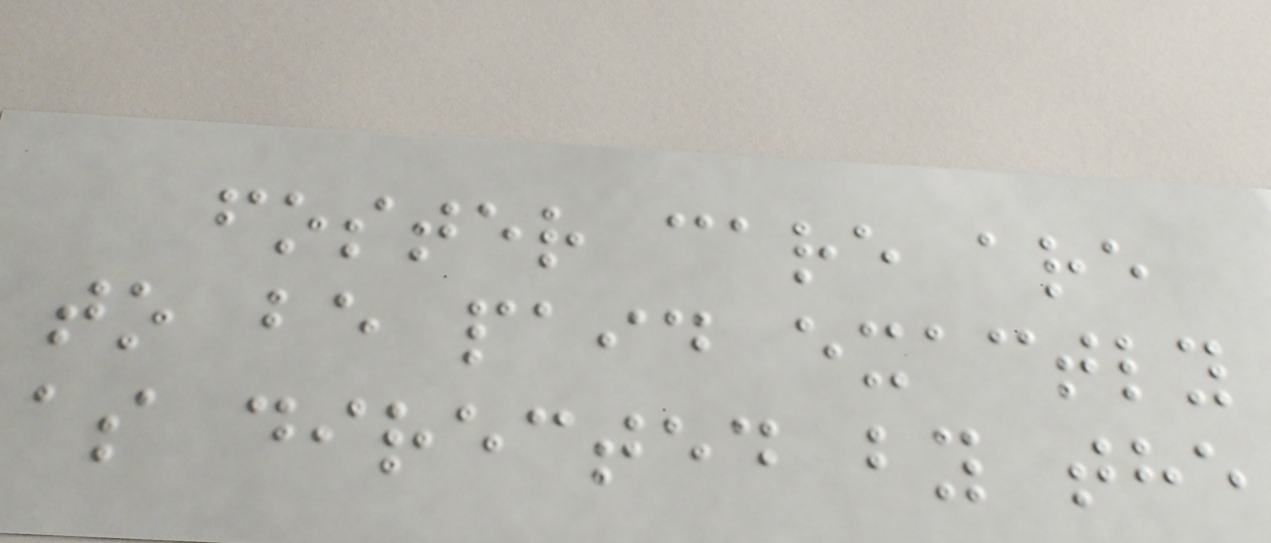foster care are
to be paid exactly
as directed by the
